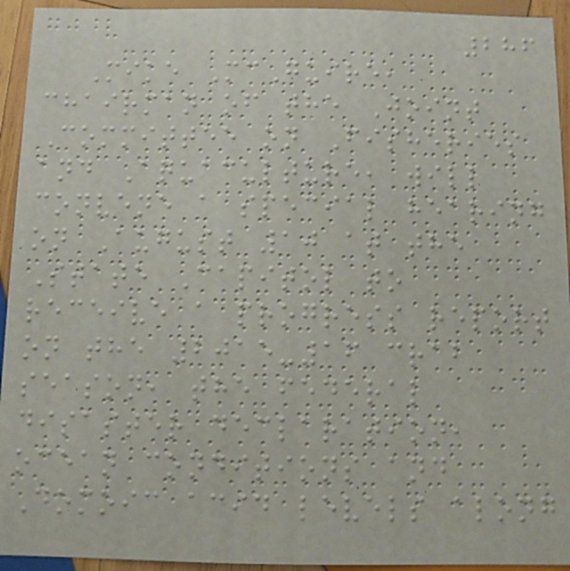286
Mike McGuire,
chairman of the Joint
Committee on Fisheries
and Aquaculture, will
convene a special hearing
on August 10 at the
State Capitol to
receive a progress report
on the 2015-16 crab
season, the federal
disaster declaration,
ocean conditions and
Domoic acid levels along
